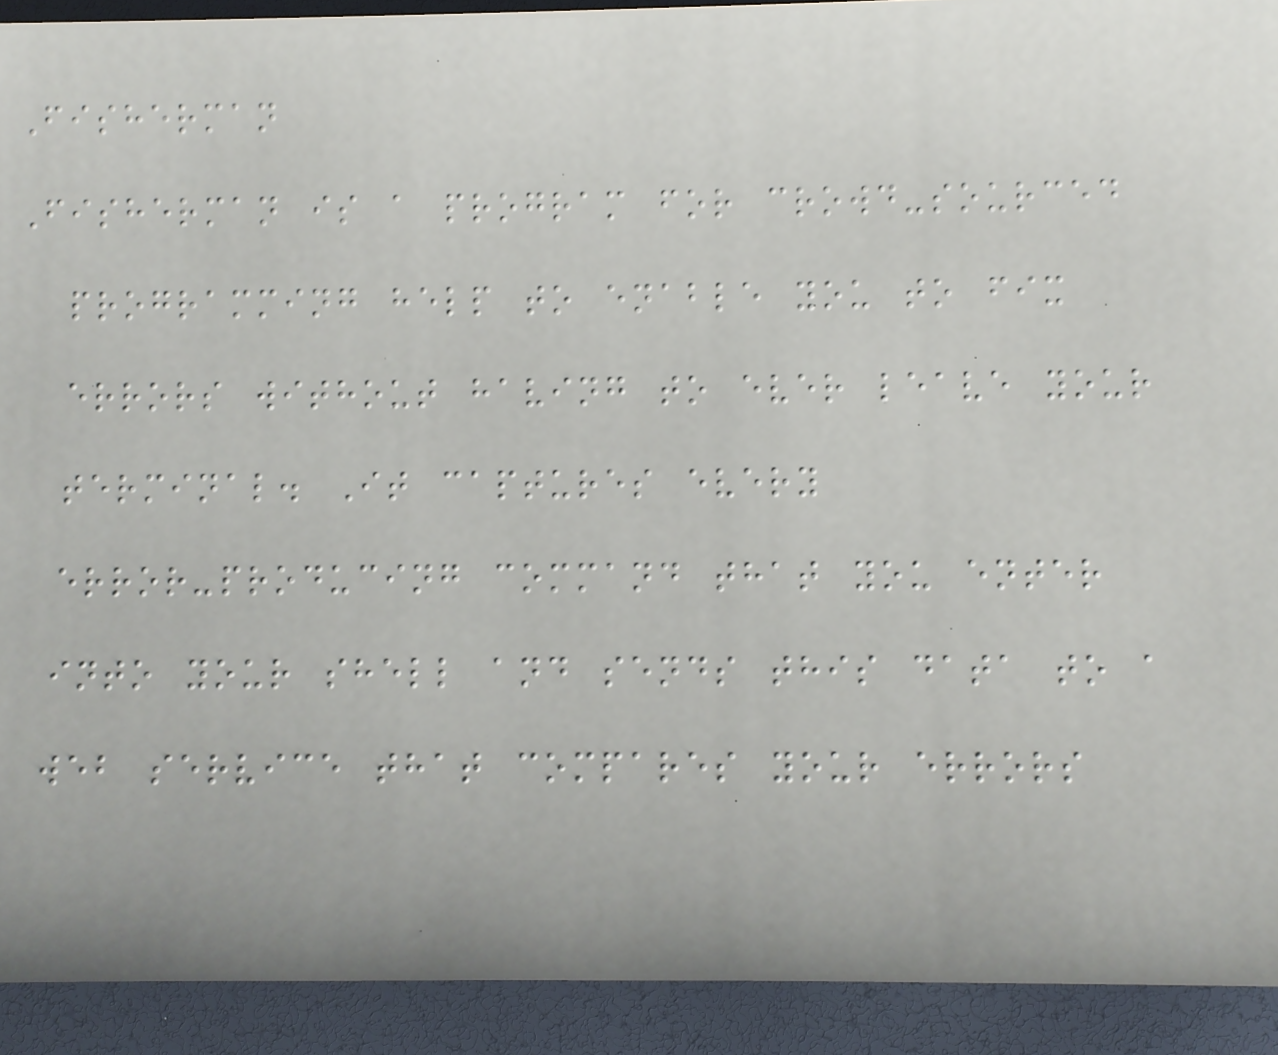Fisherman
Fisherman is a program for crowd-sourced
programming help to enable you to fix
errors without having to ever leave your
terminal. It captures every
error-producing command that you enter
into your shell and sends this data to a
web service that compares your errors
